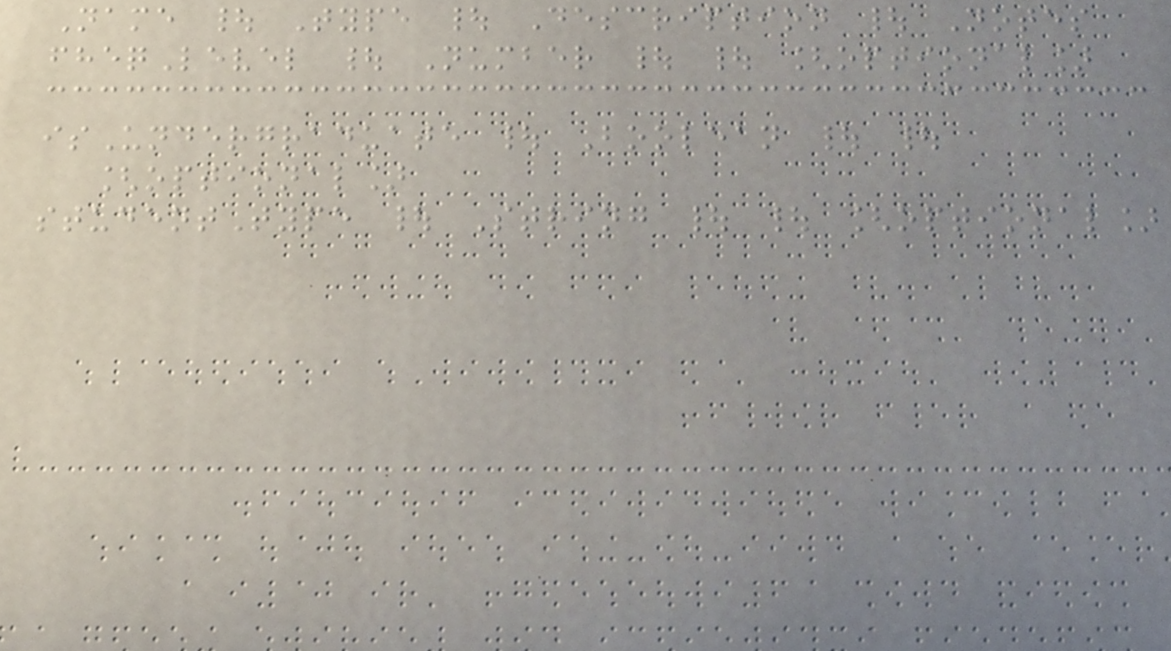Name | Type | Description | Notes
fheqLevel | Number | | [optional]
isUndergraduate | Boolean | |
[optional]
studentType | String | | [optional]
